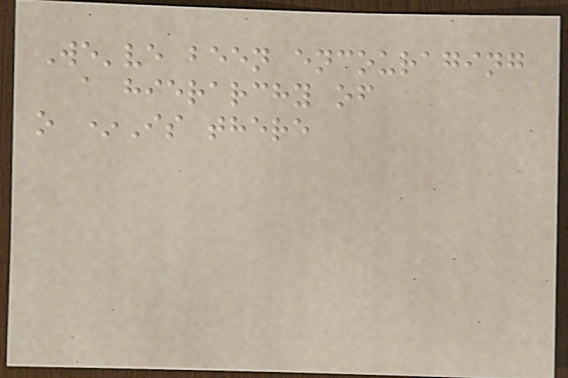We've been encouraging
a hierarchy of
o *Is there
